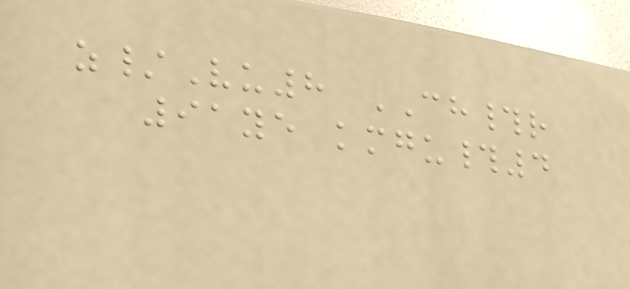z/Vu8 CH#r
91ye kmgu#4
